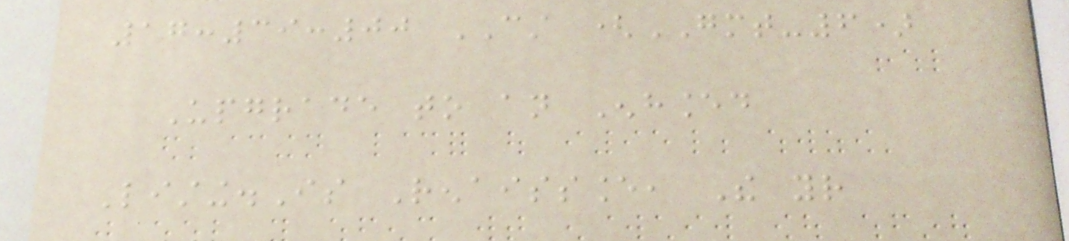17:39:00 CST (GMT-6)
Upgrade to an Enhanced
Listing.Is Renaissance, The your
